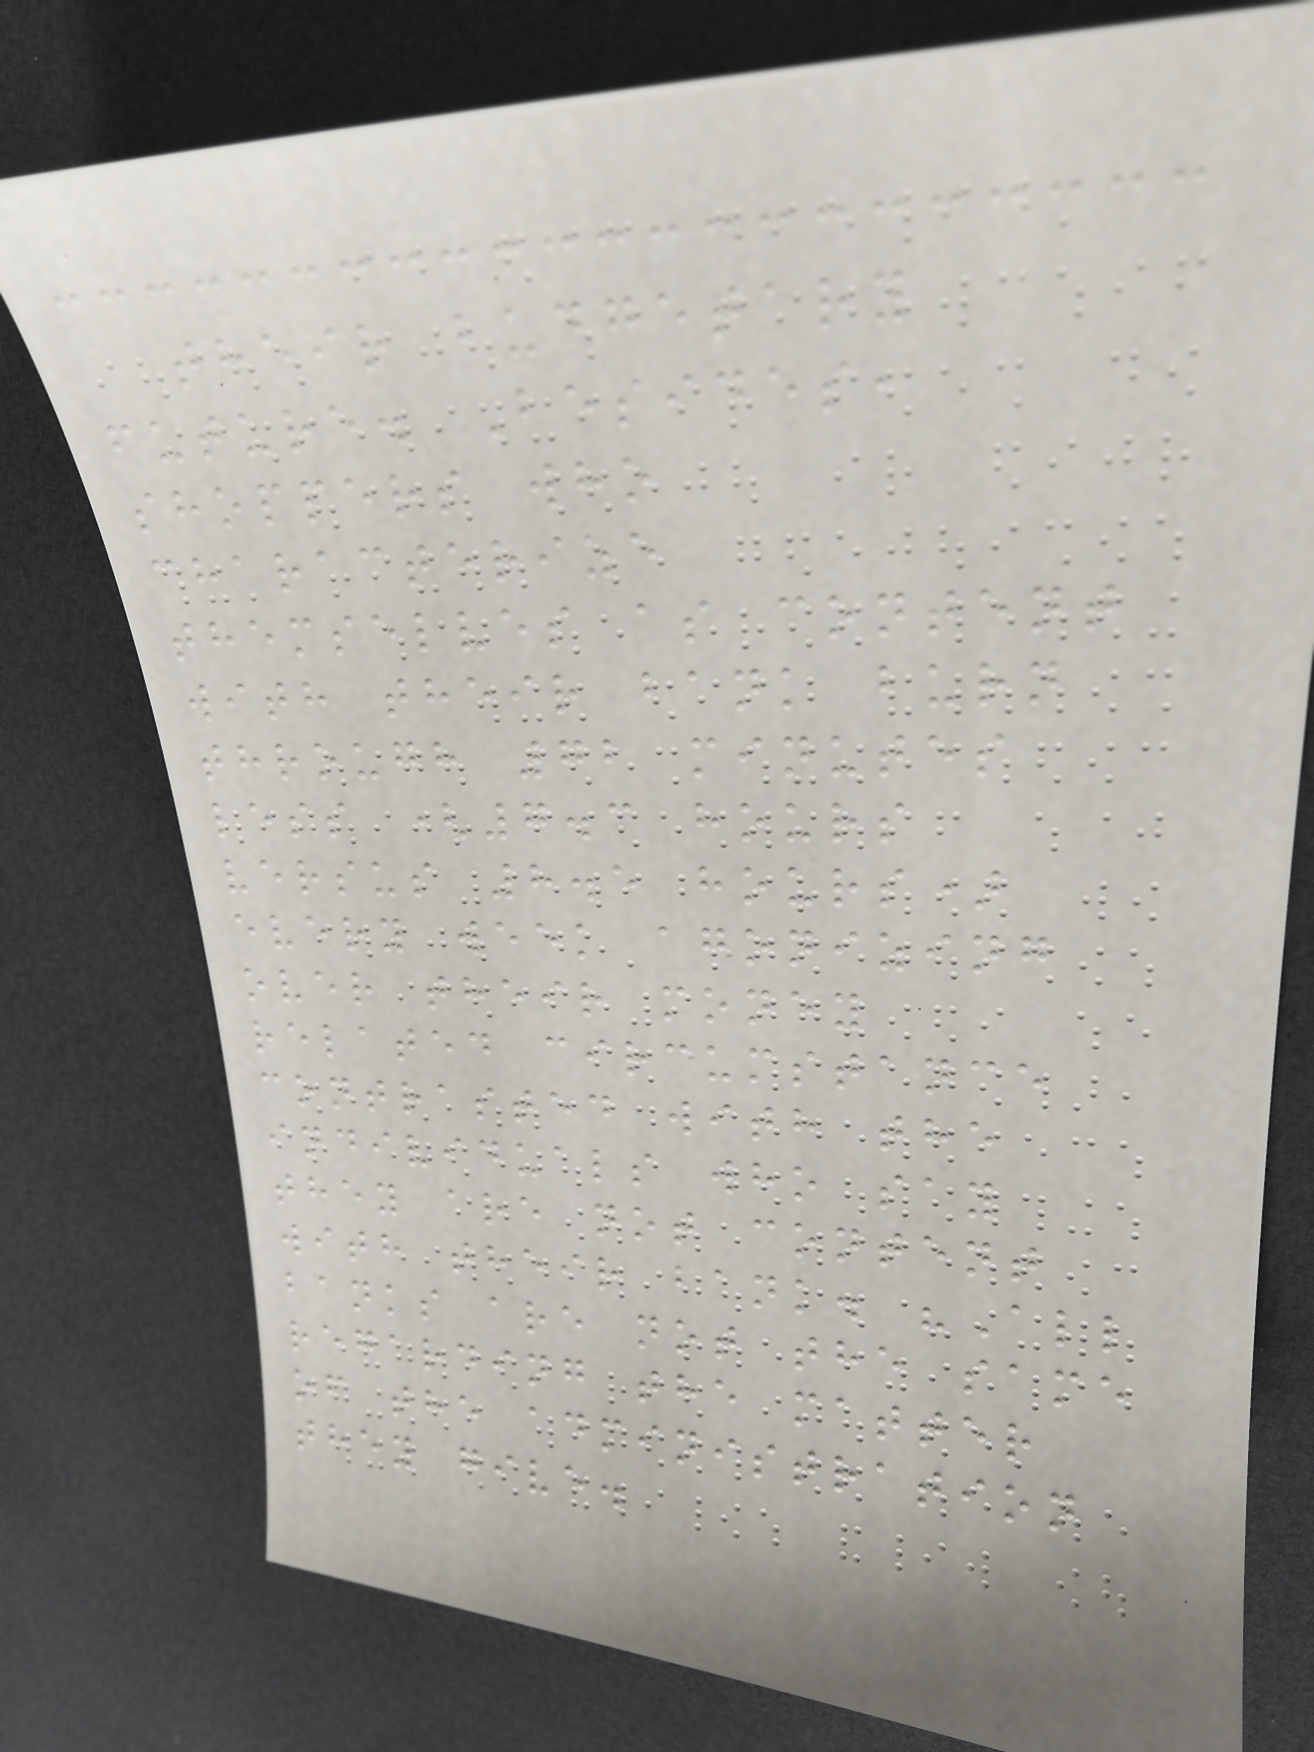their budgetary
future. Besides,
shoppers who
characterize
themselves as content
with their bank burn
through 72 minutes
less (7.3 hours
versus 8.5 hours)
every week agonizing
over their money
related circumstance
contrasted with the
individuals who say
they are not content
with their bank. "All
banks are not the same
regarding the matter
of the administration
they give.
